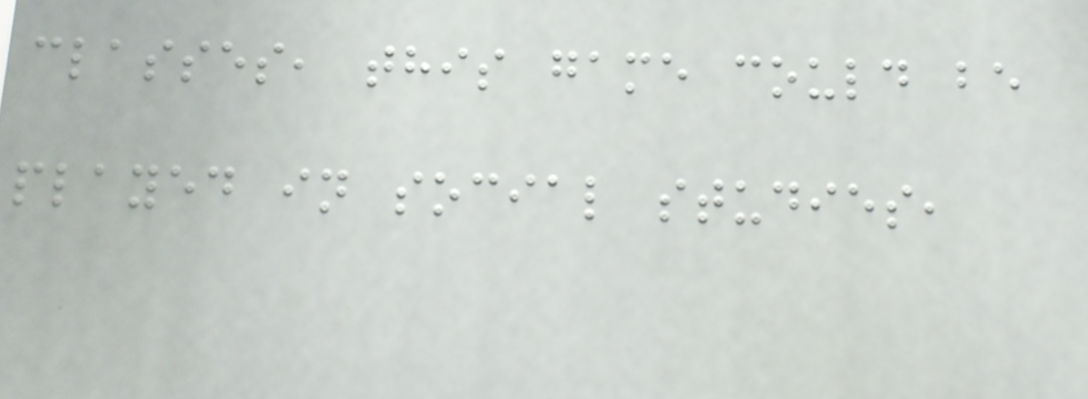classes, this game could be
played in social studies,
